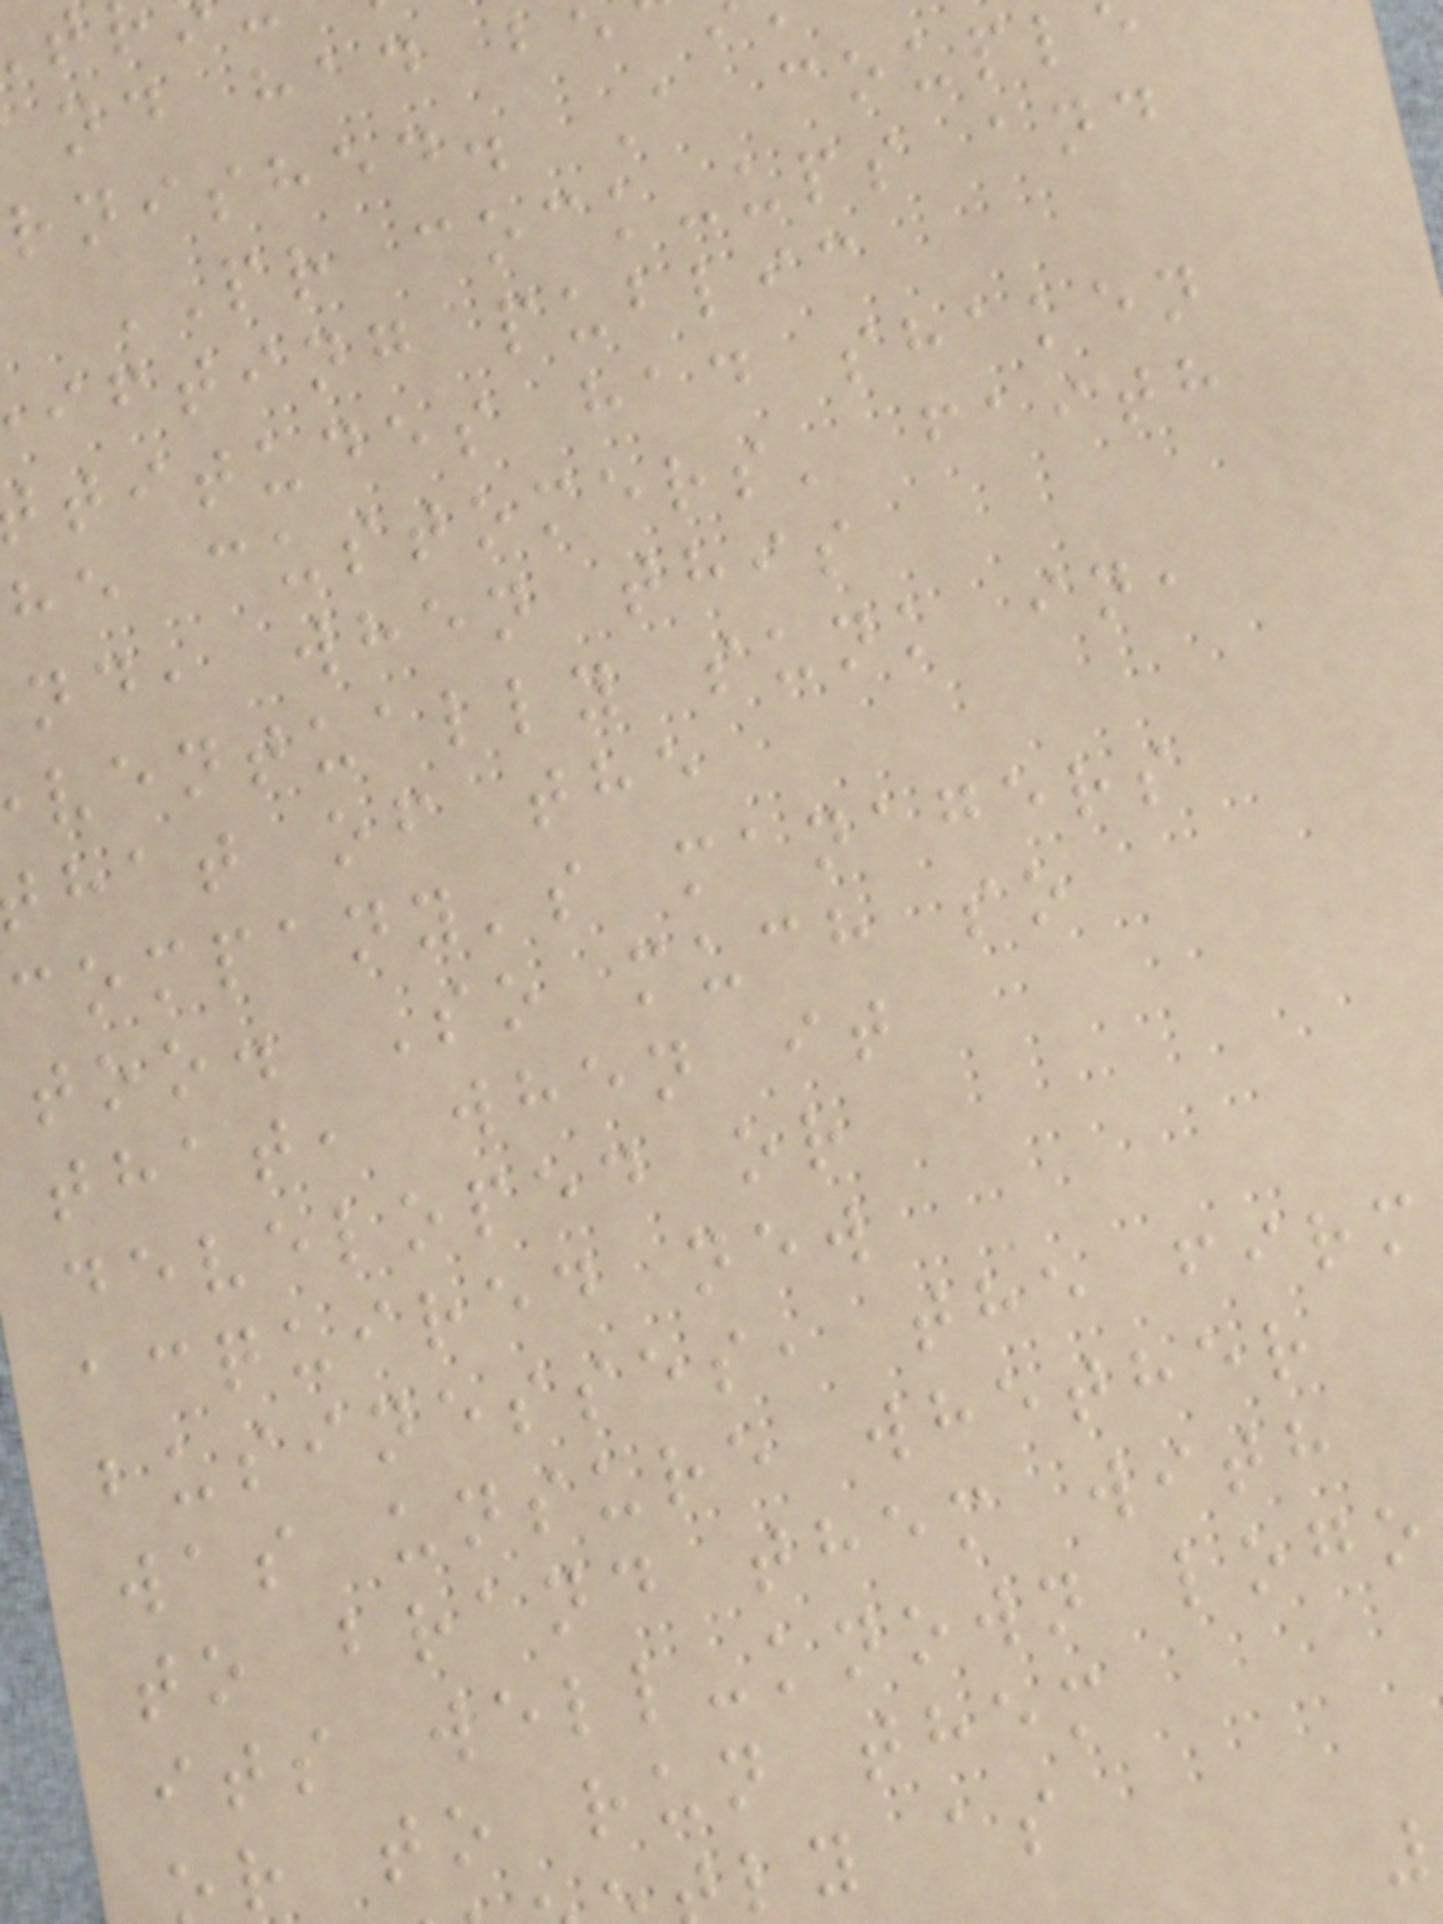nd had be
rnished. A coupl
PR cock-ups and
ifting public
titudes had shaken
he customers' faith
nd, when this
ventually sunk in,
hat of the
company's managers
too. So much so
that, when it
developed or
acquired new
businesses, the firm
was unsure whether
to brand them with
its well-known logo
r to run them
ly as
